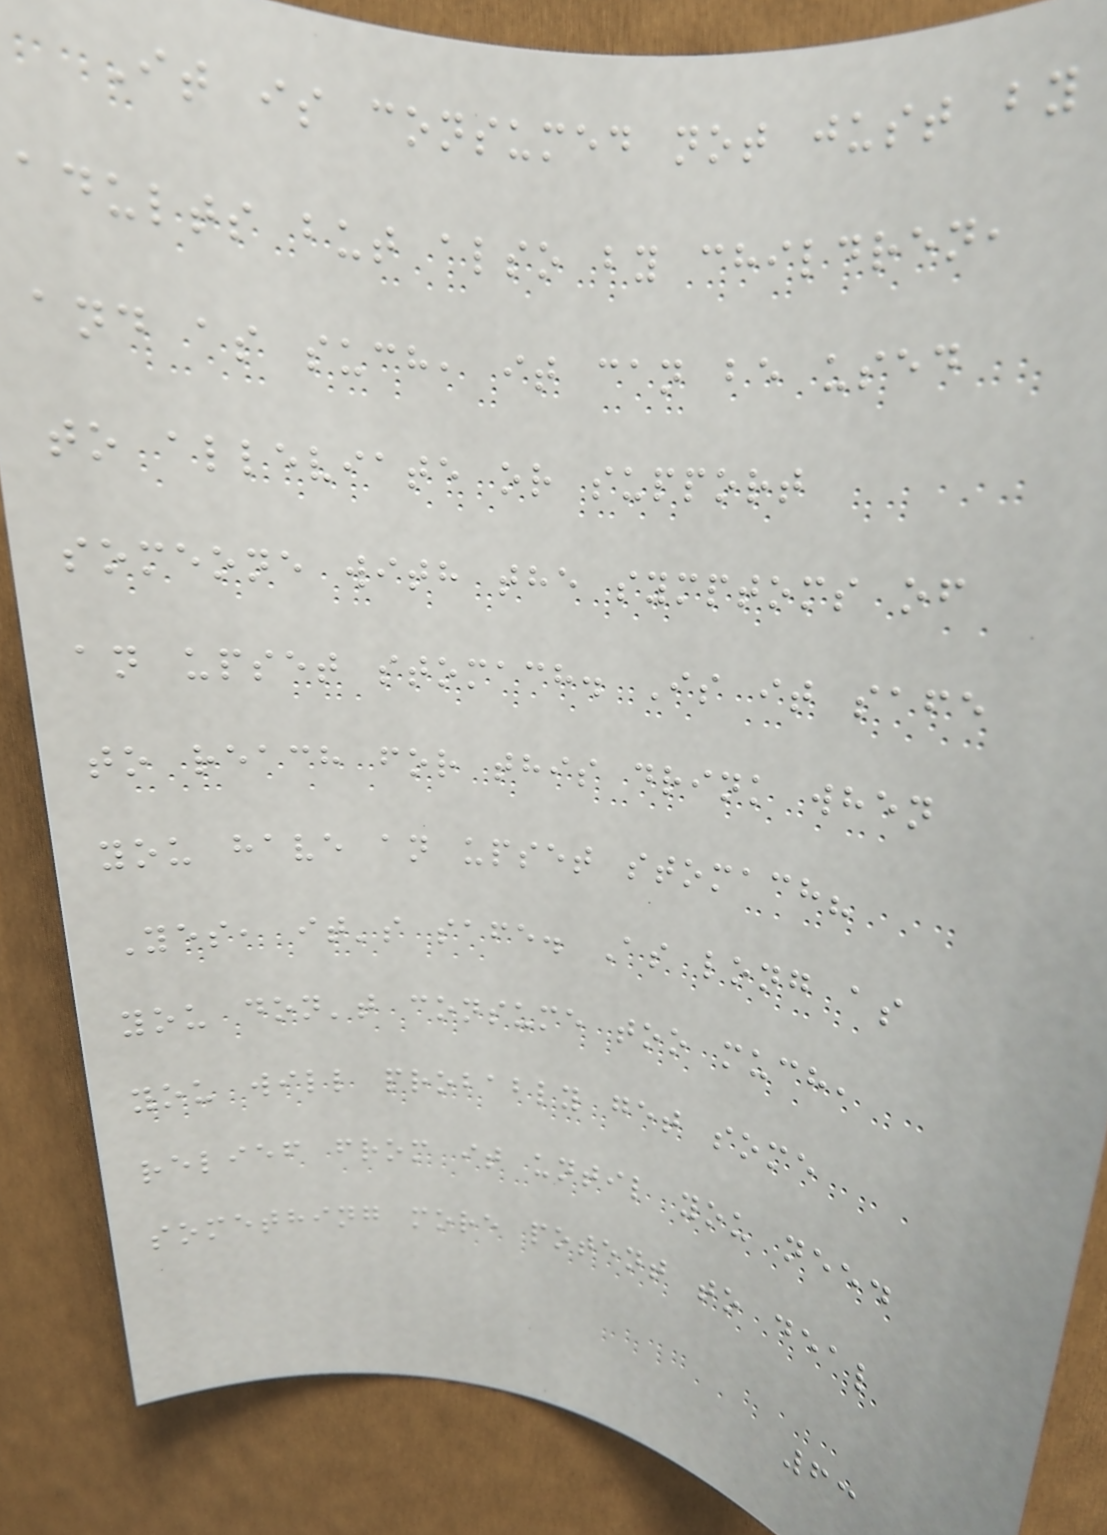It is consumed not just by
adults but also by children,
and as such, it can be used
to alleviate or support
someone with the symptoms of
an upset stomach. Is it safe
to reach for this drink when
you have an upset stomach?
Yes, it's safe. As long as
you don't consume too much,
you will probably get some
relief from it until you need
something more potent to deal
63
